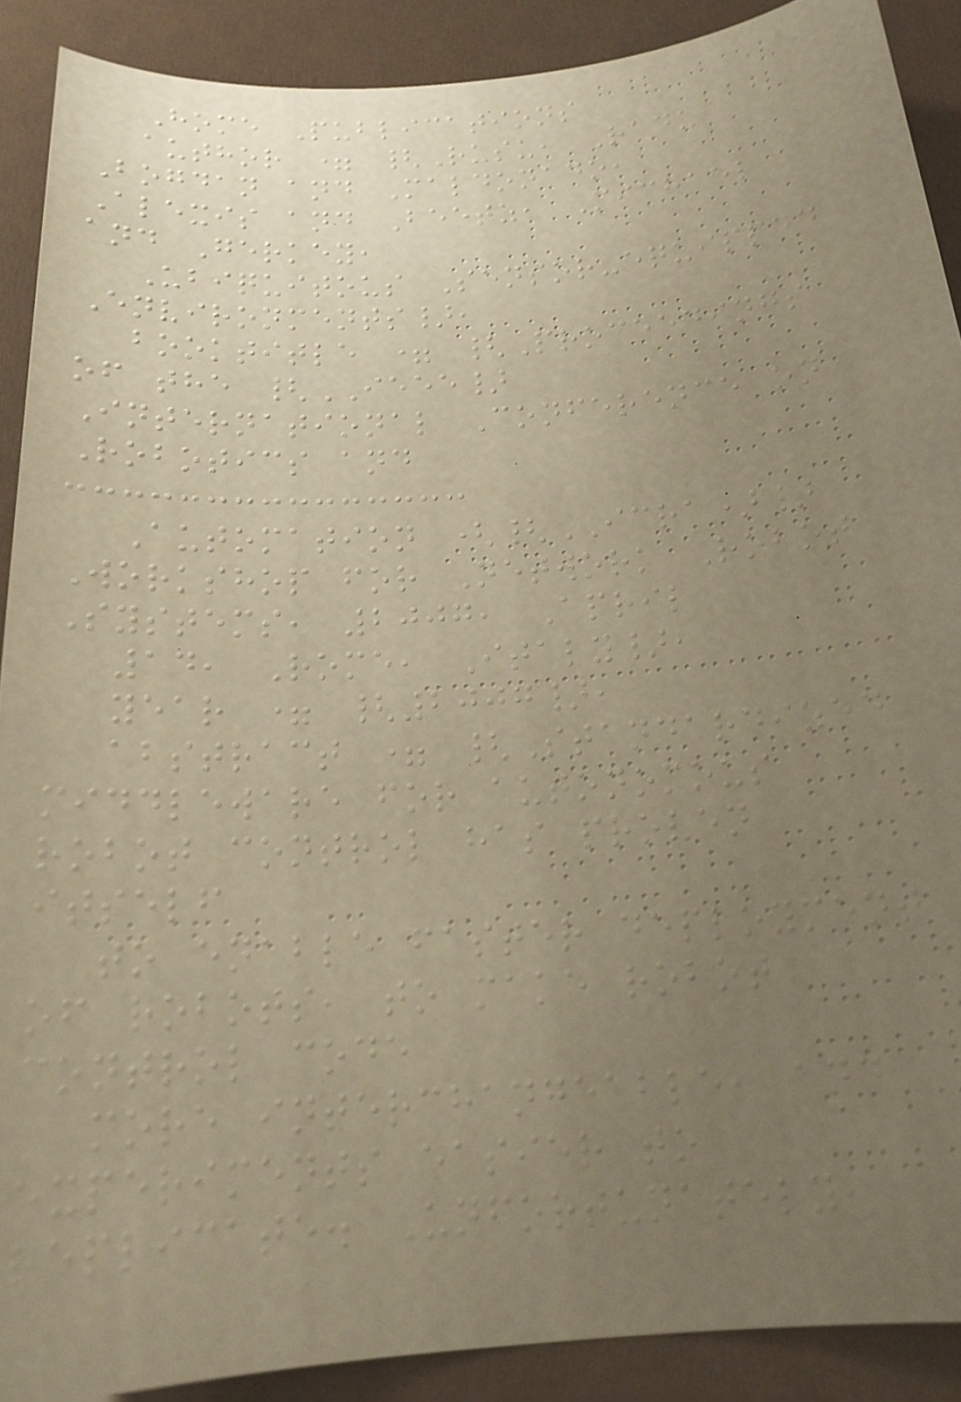Home Publications
author = {Rusu, Radu
Bogdan and Maldonado,
Alexis and Beetz, Michael
and Gerkey,
Ubiquitous Sensor-equipped
Environments},
booktitle = {Proceedings
of the {IEEE}
International Conference on
Robotics and
Automation ({ICRA)}
Workshop for Network Robot
Systems, 2007, April
14, Rome, Italy},
year = {2007},
abstract = {Standardized
middleware for autonomous
robot control has proven
itself
to enable faster deployment
of robots, to make robot
control code
more interchangeable, and
experiments easier to
replicate. Unfortunately,
